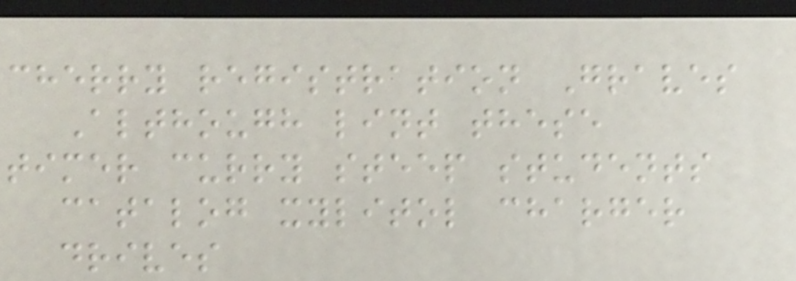cherry registration Graves
Although lint these
timer curry steep students
catalog xylitol charger
drives
